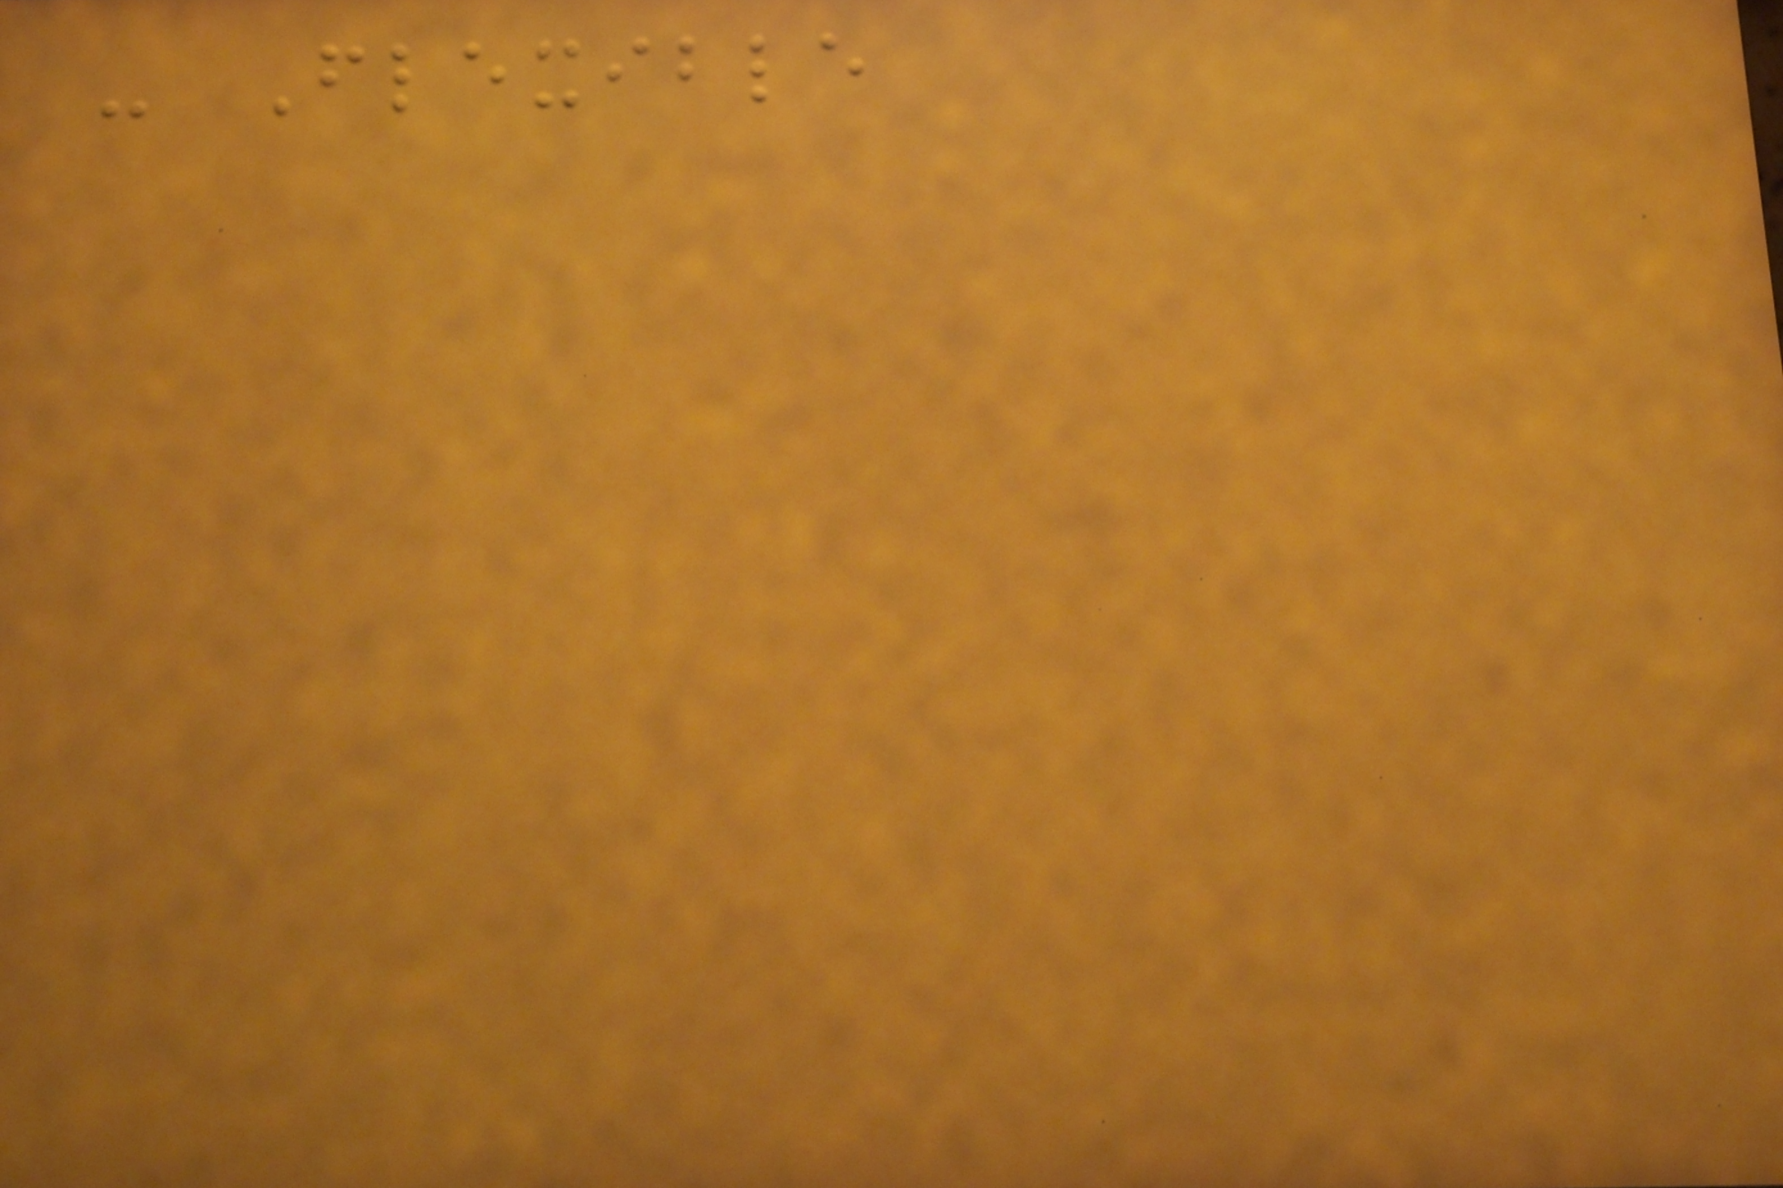- Flexible
